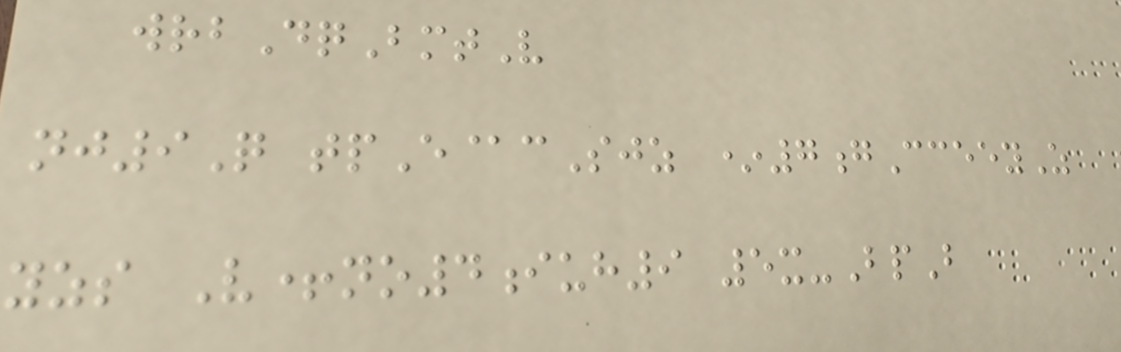wrbDqBmtV
nj9Q tpE@cSjz *7gCceeyZ
yzs V+no4iuh9 5x-BpB
